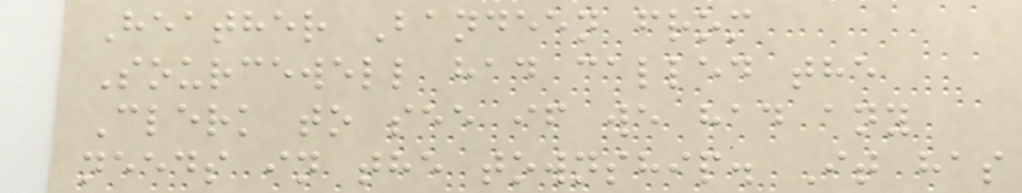Heather Bandeen from
Sourcewell had called the
Clerk to see if we had any
needs in the township. It has
